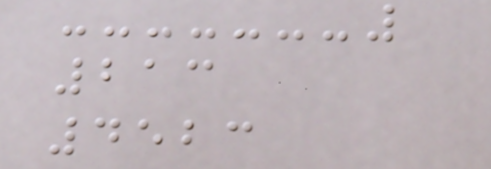213
4523
